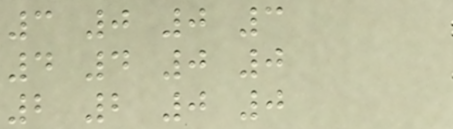3 0 0 3
4 4 0 0
2 2 0 0
